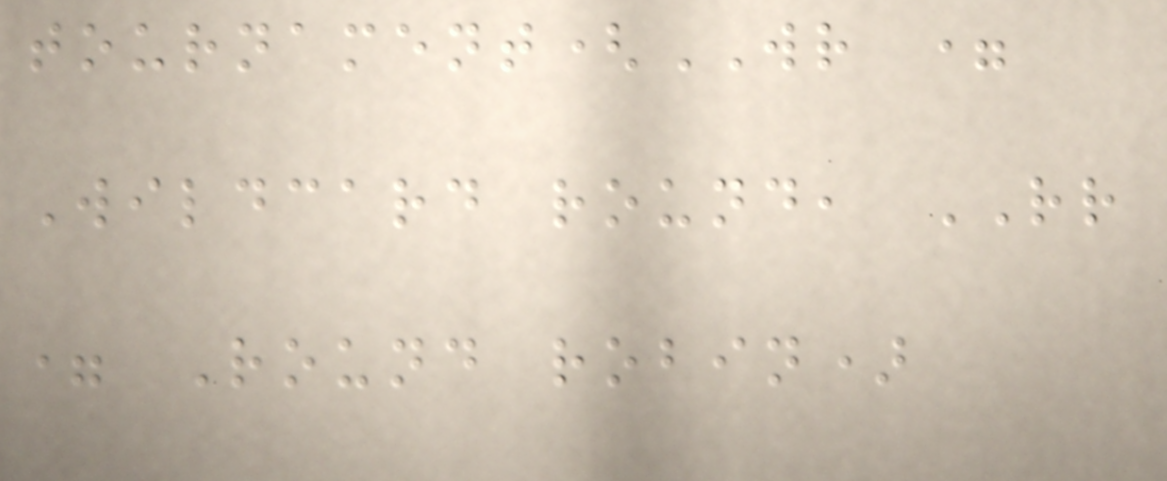tournament(WR =
Wildcard round, RR
= Round robin)
